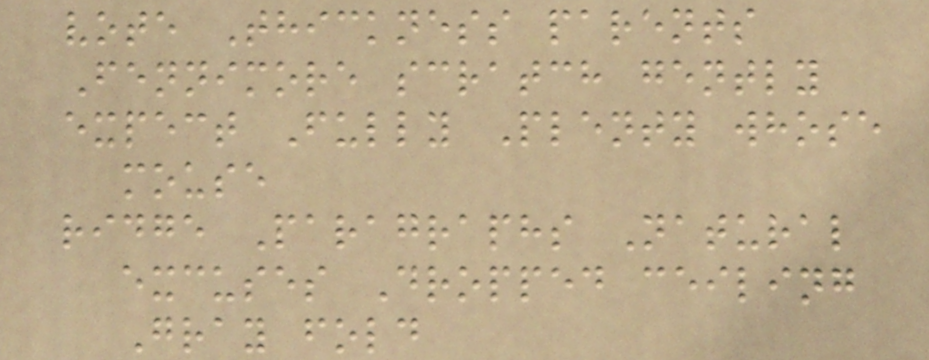vote Thickness parents
Fennimore scratch gently
expect Fully Plenty whose
mouse
ridge Paragraphs Natural
excuses Dropped ceiling
Gray fold
